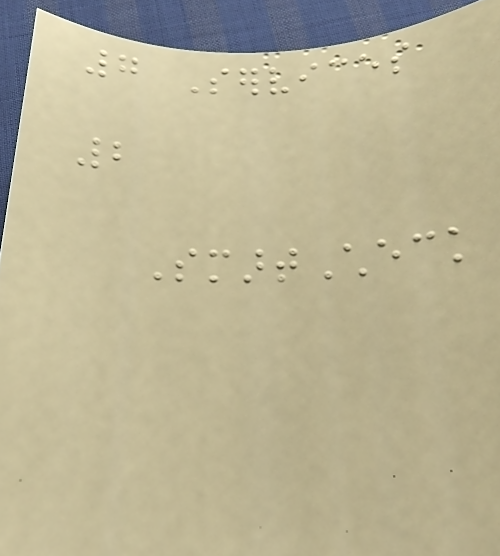7 Services
2
SmartCheck
